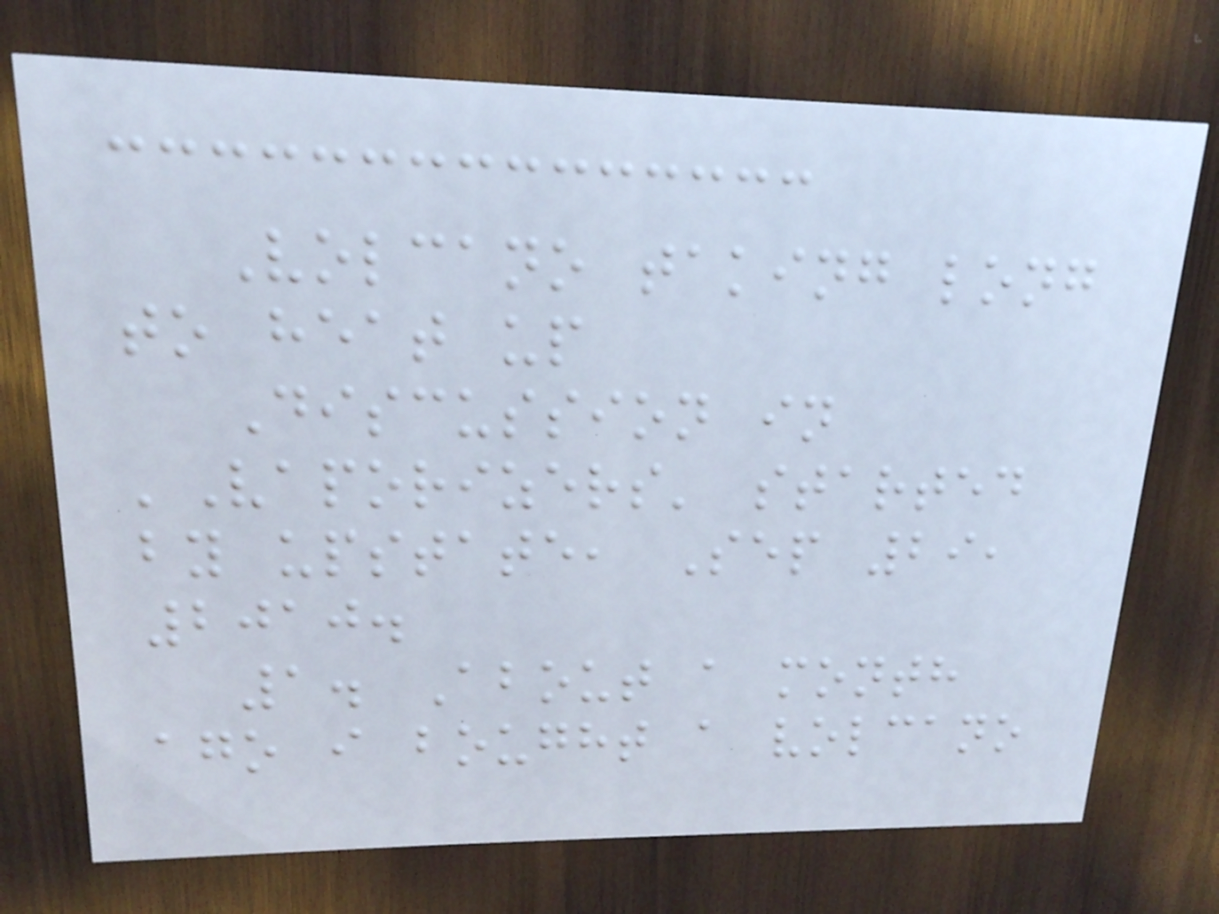Volcano taking long
to heat up
Discussion in
'Vaporizers' started
by upstate, Sep 29,
2010.
1. About a month
ago i bought a volcano
